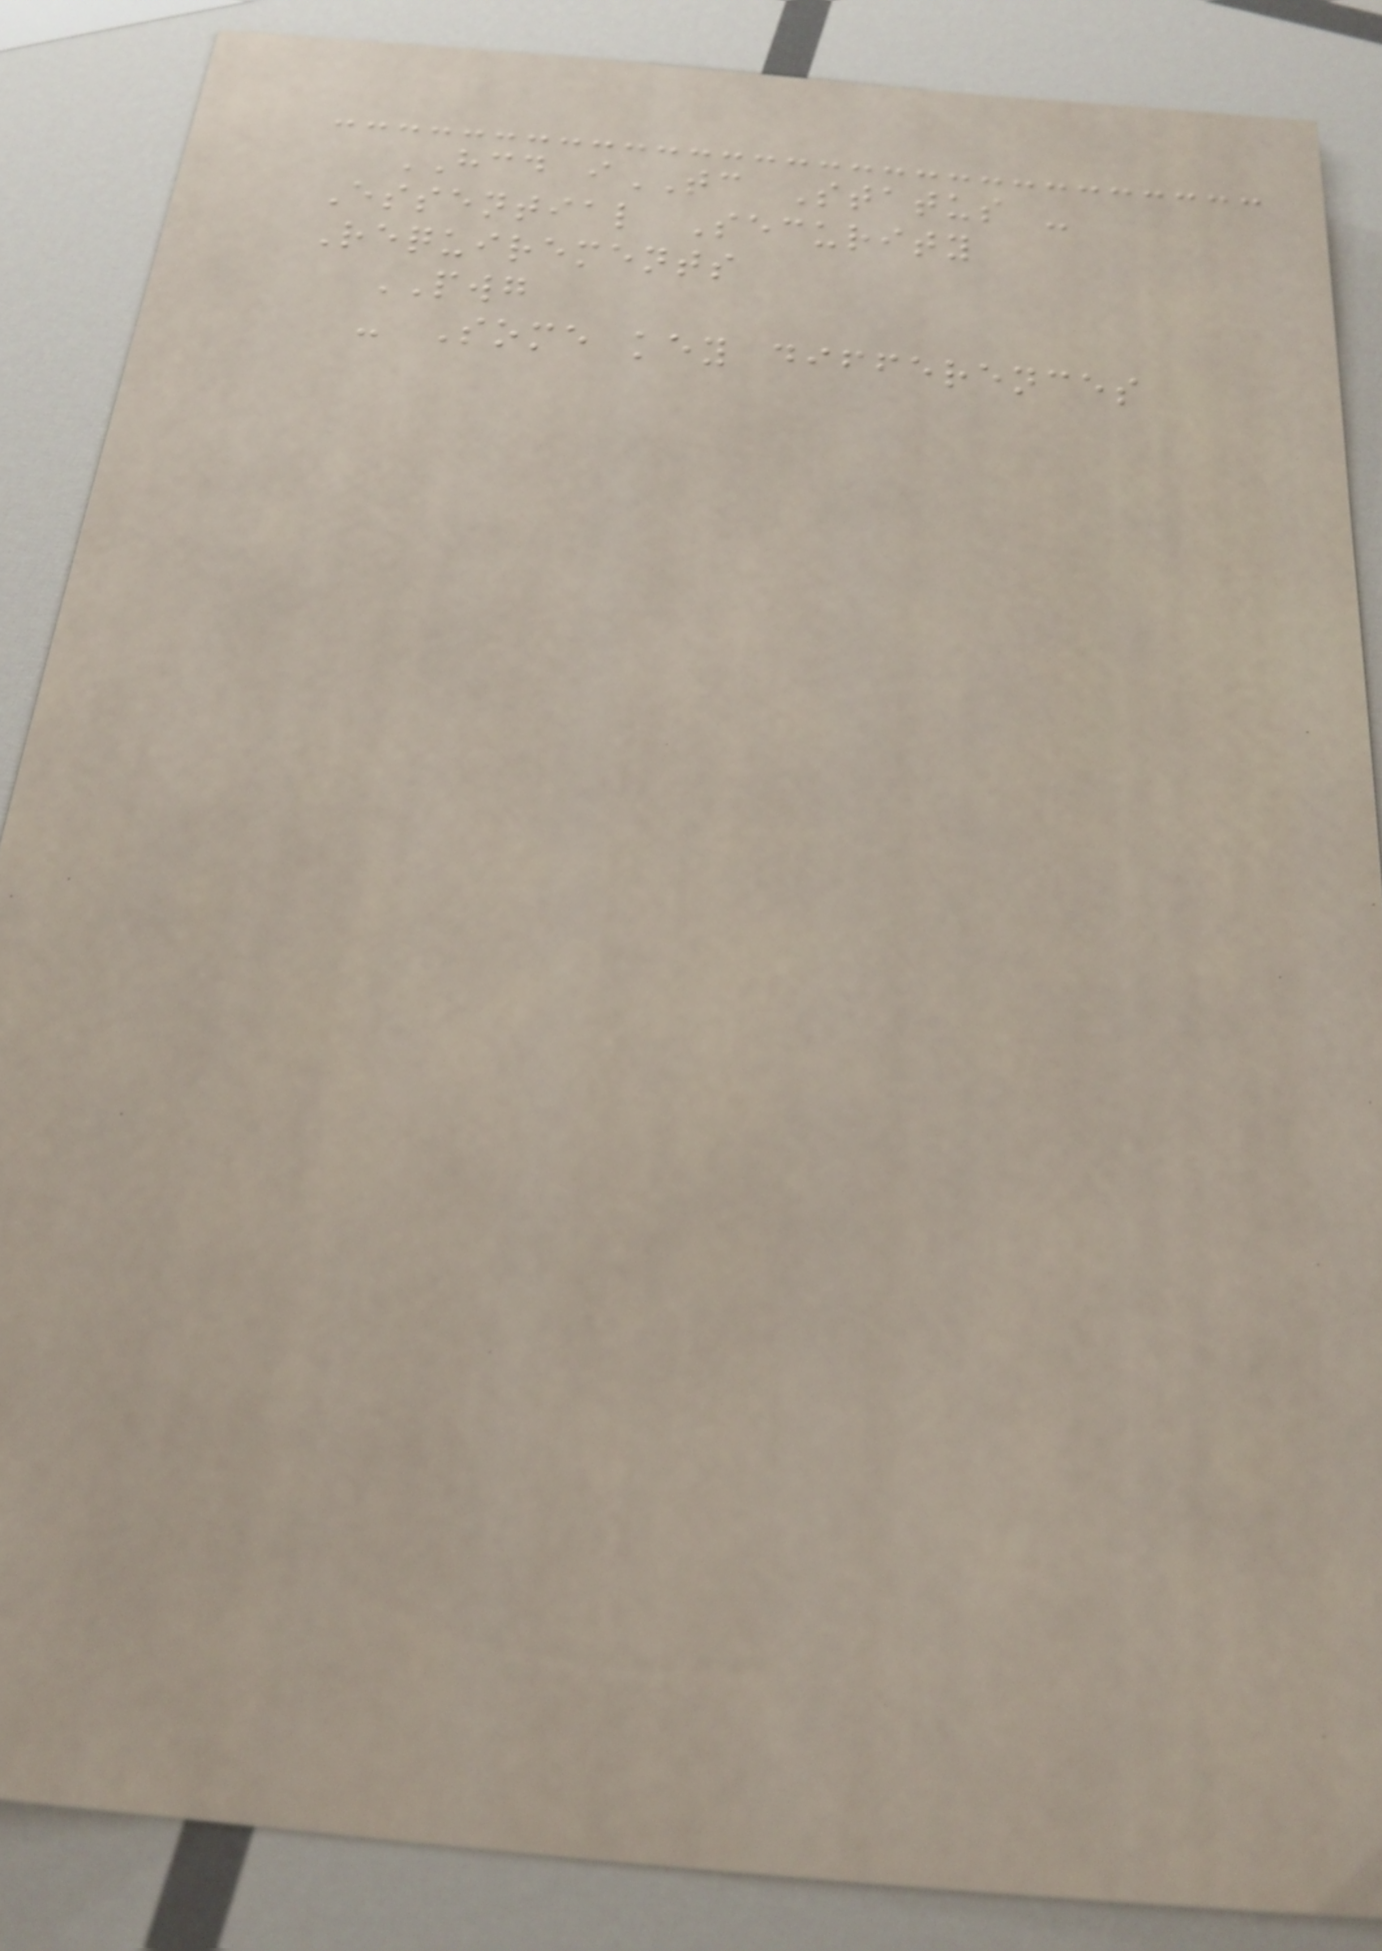HCD iTC Status -
Essential Security
Requirements
PWG
- Some key differences
